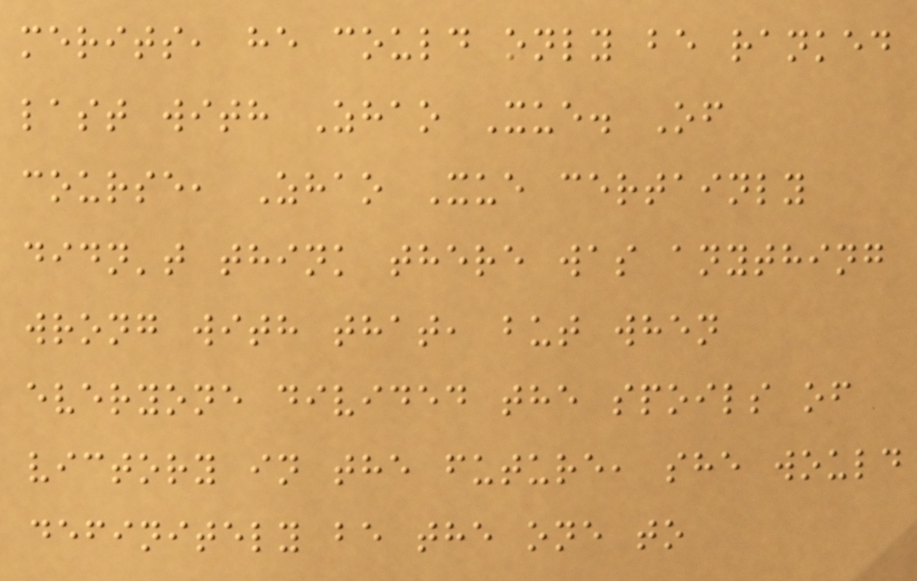merits, he could only be ranked
last with Zhao Xue. Of
course, Zhao Xue certainly
didn't think there was anything
wrong with that, but when
everyone divided the spoils of
victory in the future, she would
definitely be the one to
